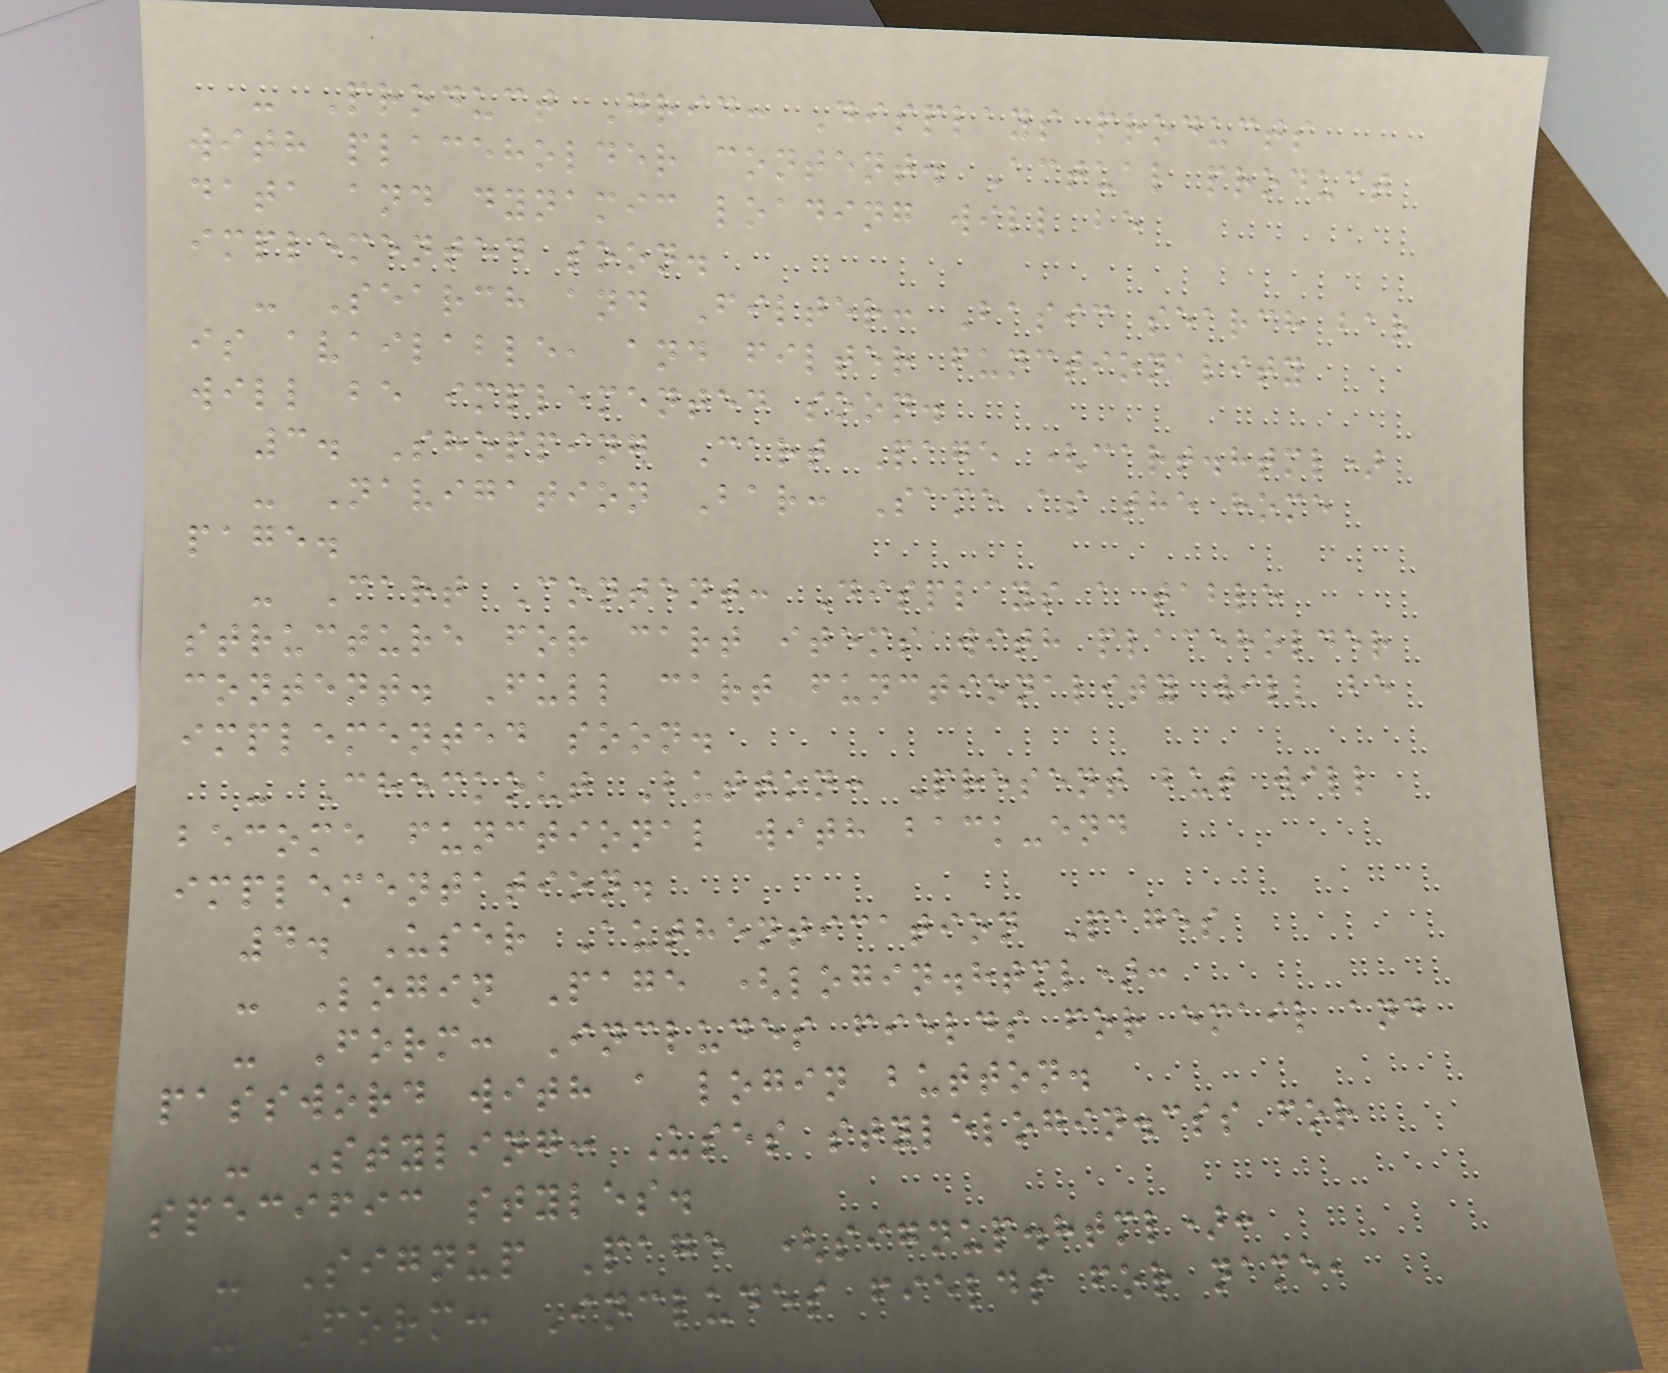- Product Grid: Displays products
with placeholder content. Actual product
data and dynamic loading will be
implemented soon.
- Search and Filter: Basic search bar
is available, and filter functionality
will be implemented soon.
3. Shopping Cart Page (cart.html)
- Navigation Bar: Same as the home
page.
- Cart Content: Displays a table
structure for cart items with placeholder
content. Full cart functionality will be
implemented soon.
- Checkout Button: Present but will
become functional with back-end
implementation.
4. User Authentication Pages
- Login Page (login.html):
- Form: Includes fields for email and
password with a login button.
- Styling: Uses stylelogin.css for
specific styles.
- Signup Page (signup.html):
- Form: Includes fields for name,
